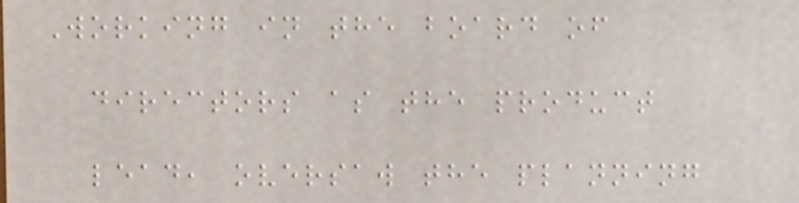Working in the board of
directors as the product
lead, oversaw the planning
